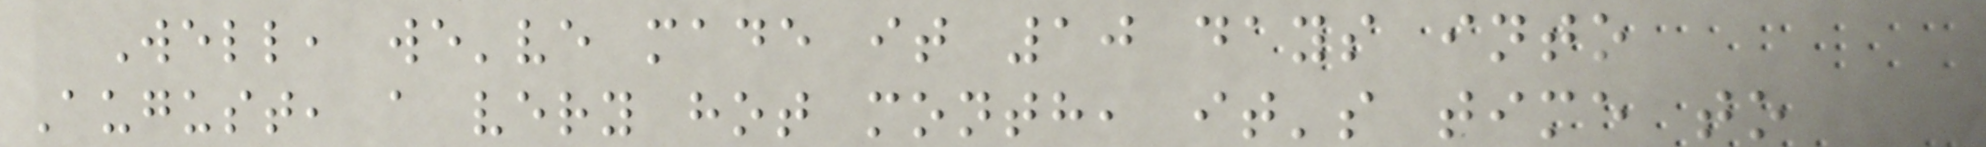Well, we've made it 10 days into
August, a very hot month, it's time to
